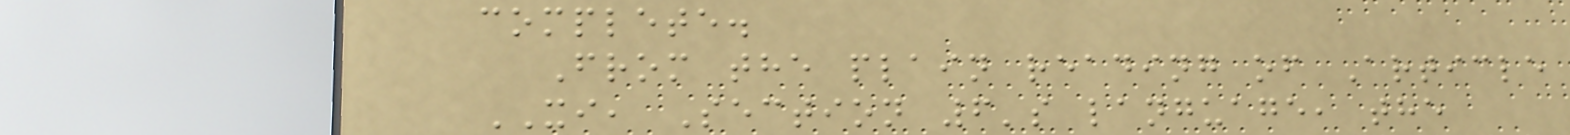complete.
From the plain reading of Article
XI, Section 6's language, the
